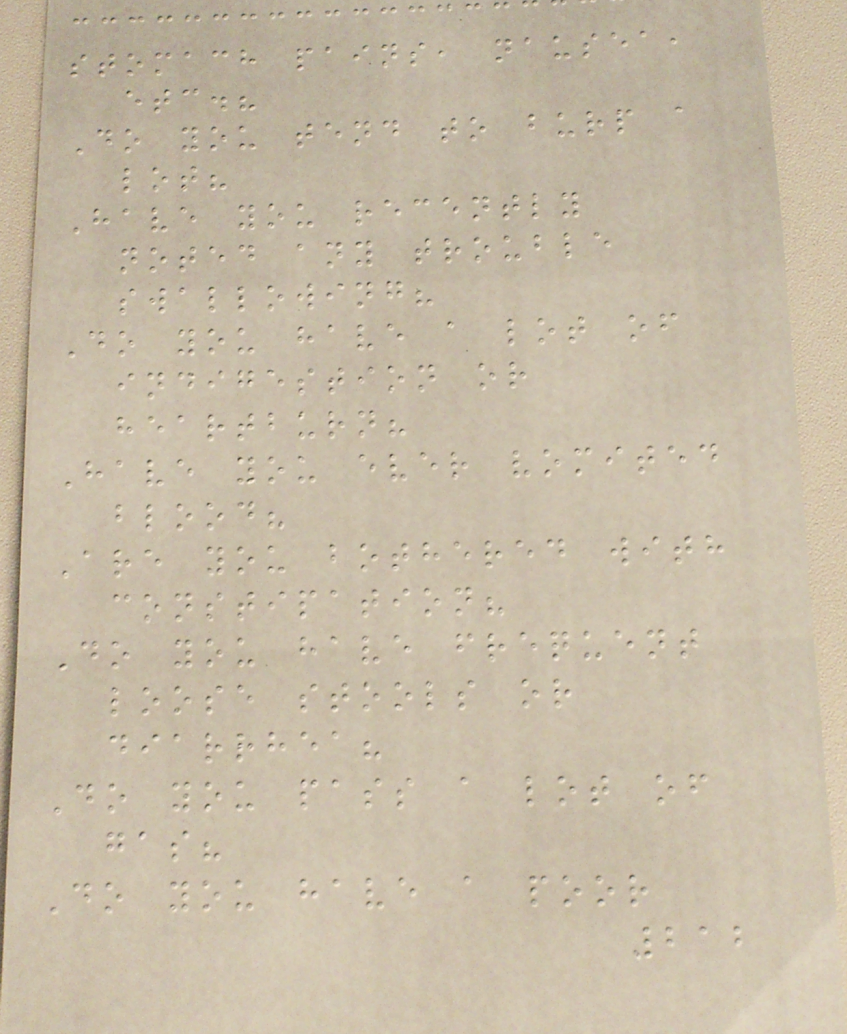stomach pains, nausea,
etc.?
Do you tend to burp a
lot?
Have you recently
noted any trouble
swallowing?
Do you have a lot of
indigestion or
heartburn?
Have you ever vomited
blood?
Are you bothered with
constipation?
Do you have frequent
loose stools or
diarrhea?
Do you pass a lot of
gas?
Do you have a poor
212
